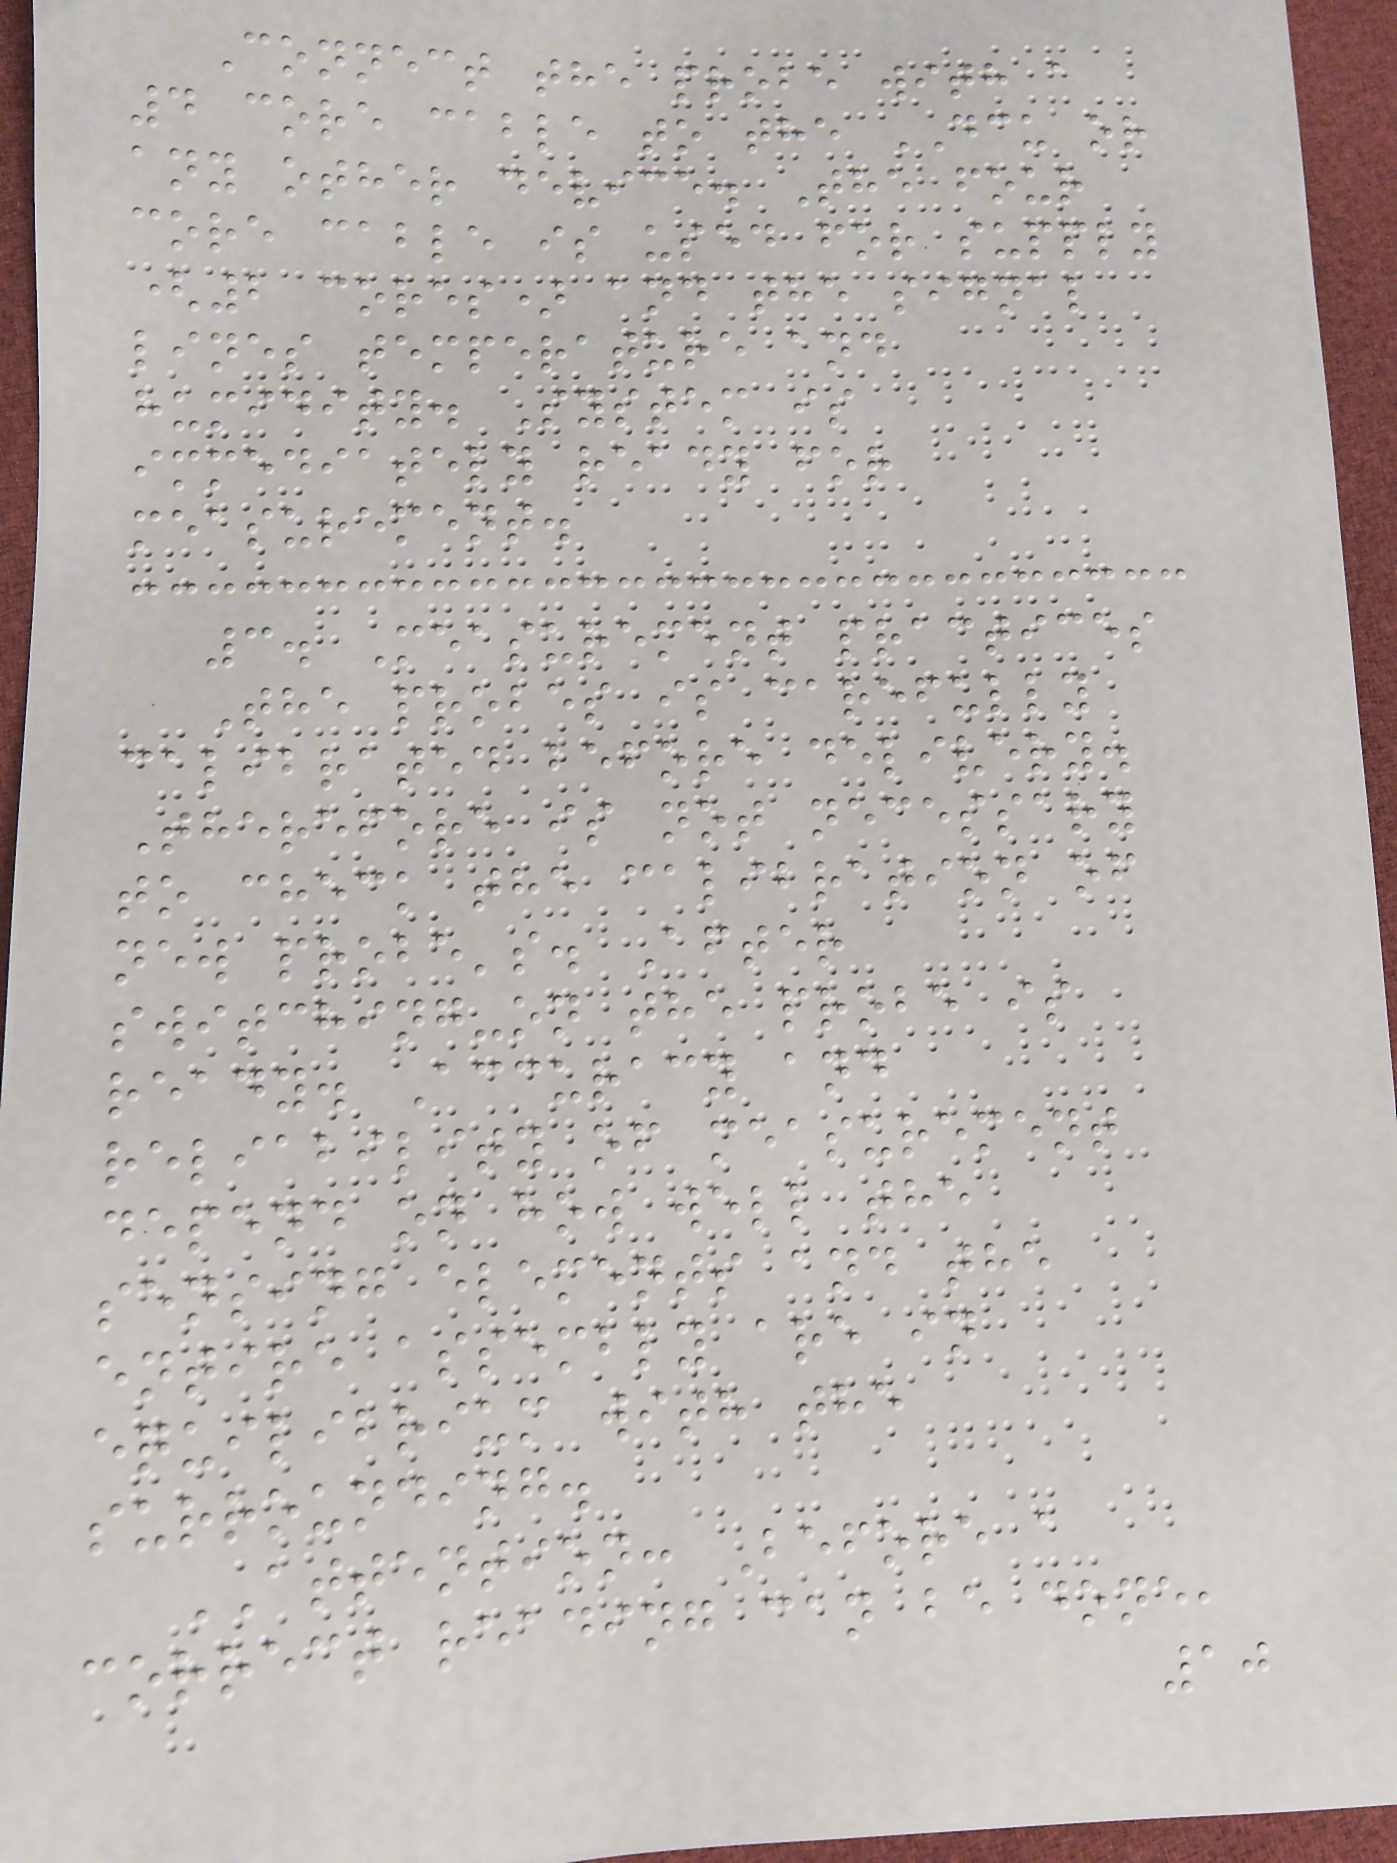Connect the probe with a
4 core cable to the DCU or
any other device. The four
core cable is used for supply
(2 cores) and the signal
lines temperature and
humidity. System is
immediately ready for
measurement.
3. Measurement practices
The probes is carefully
calibrated before delivery.
Therefore is not necessary
to check the calibration of
new probe's. After
switching-on the probe is
ready. Accuracy and
reliability of measurement
depend on how well the
sensing elements and the
entire assembly are in
equilibrium with the
surrounding.
ATTENTION: Before a
correct reading can be done,
10
